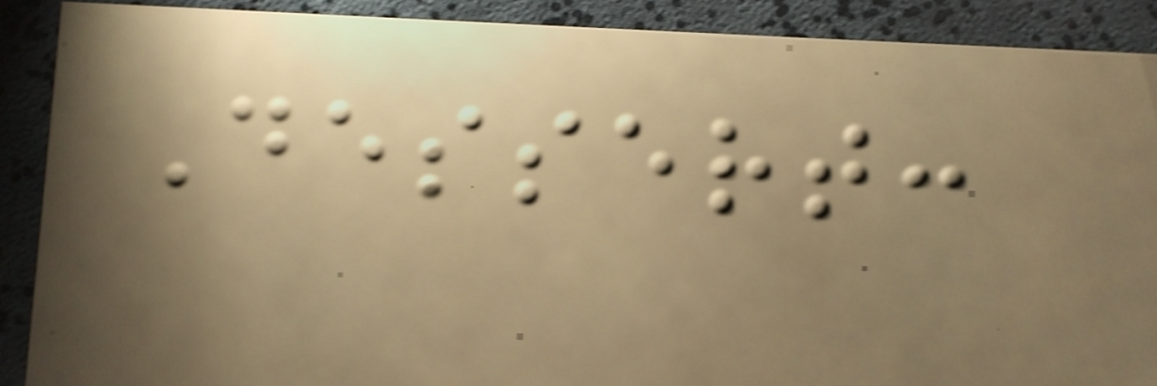Dessert:
